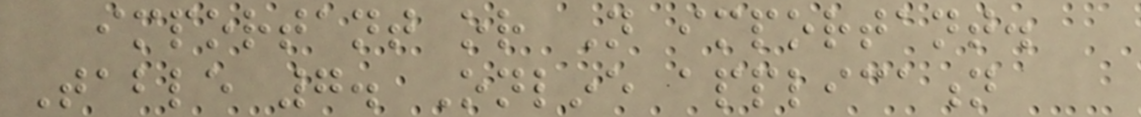important or Not important.
Table 7. Online application
